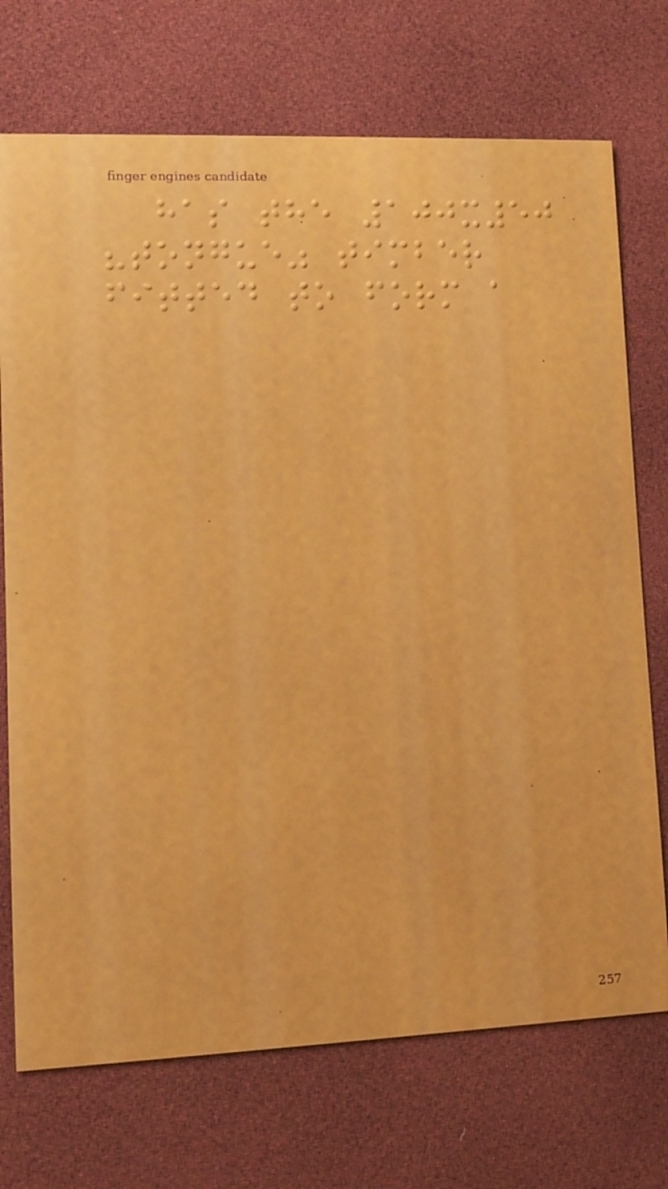has the 100x50
"tongue" timber
fitted to form a
